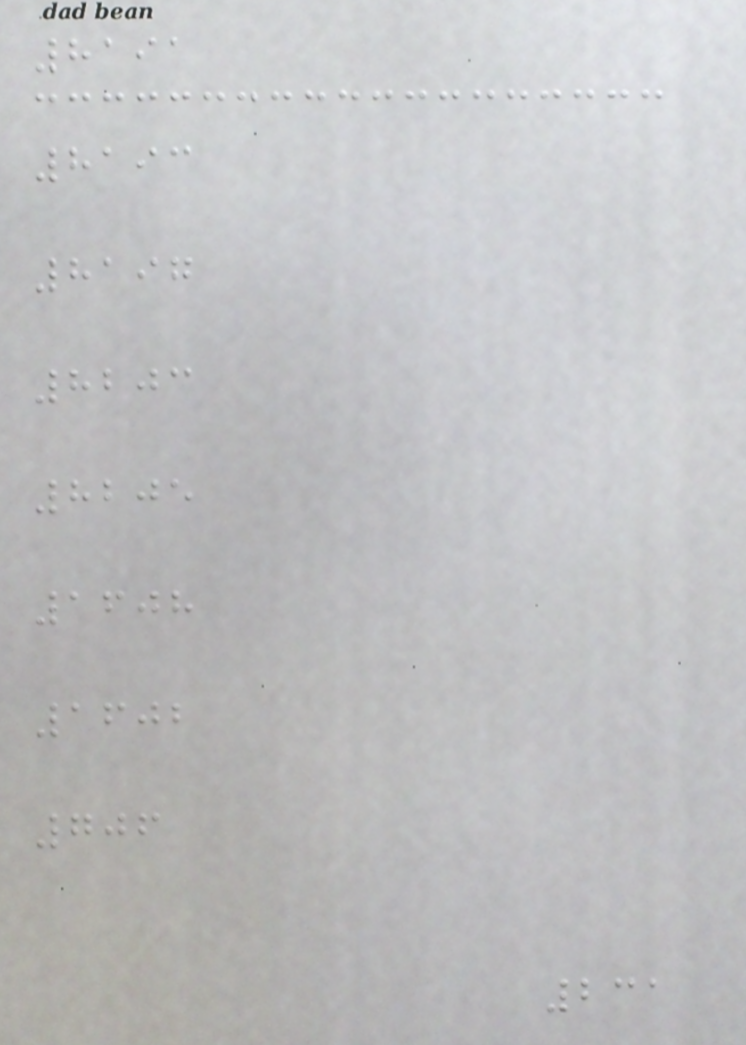8191
8193
8197
8203
8205
1608
1602
706
231
